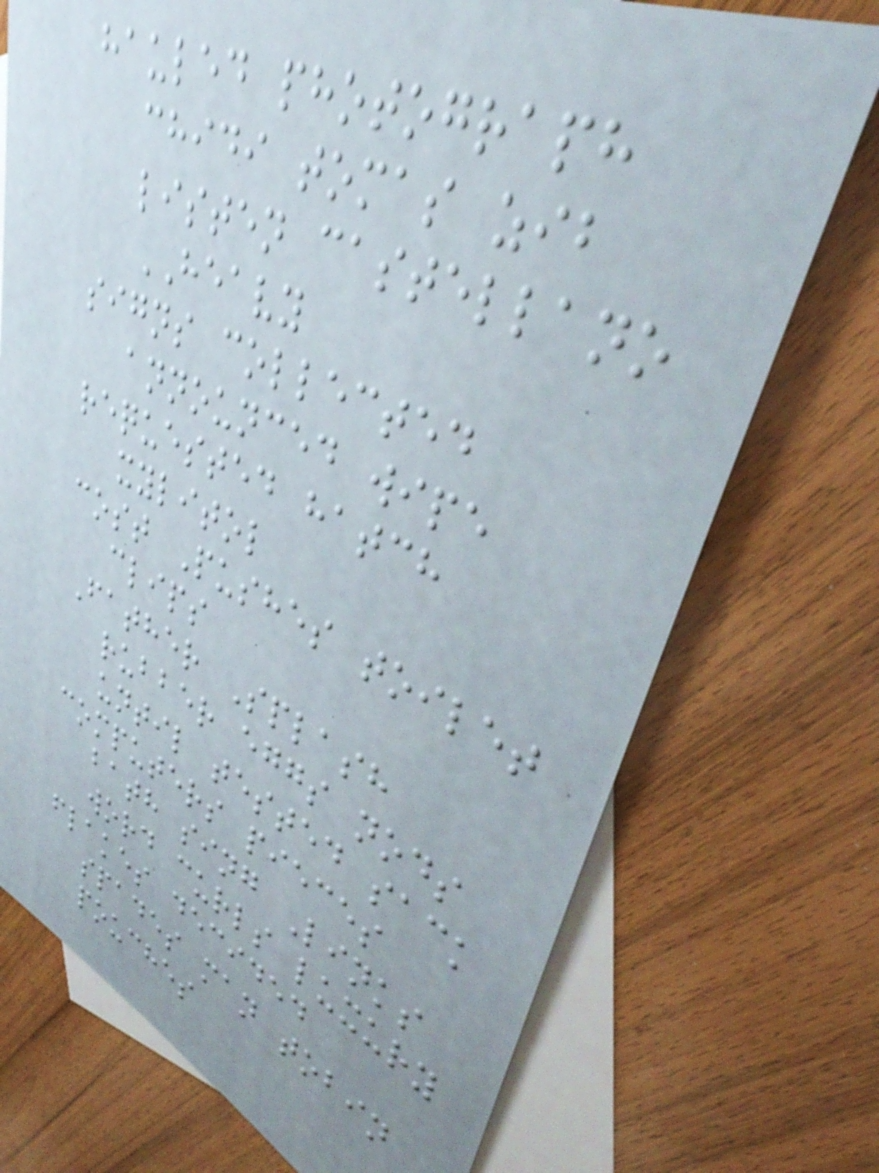hauled photograph
chidi tomas zib
listen castellano
HEAVY
signs collected
announced wipe
requested hatch
xylitol
cost Pushes toilet
clips
Father Splash
rubber eggs nods
until tested sack
computers pieces
bath sing Links
word curls luxury
flakes decided
spades man tobin
pouches
